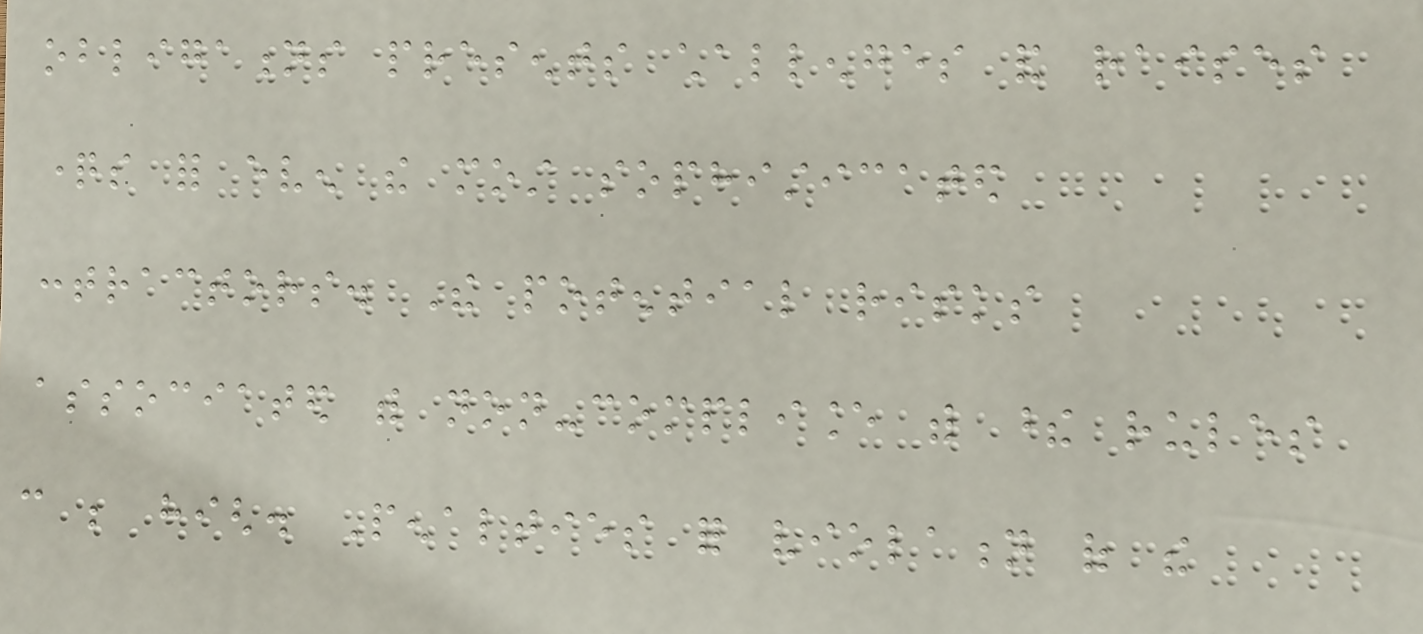obligations presents challenges and raises
questions for even the most sophisticated
contractors. The potential risks
associated with non-compliance with these rules
can be high. Penalties for violation of the
